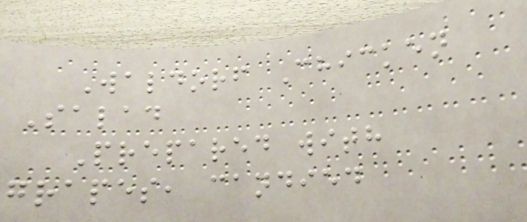Waldorf Chicken
Salad
Prepared with
grapes, candied
